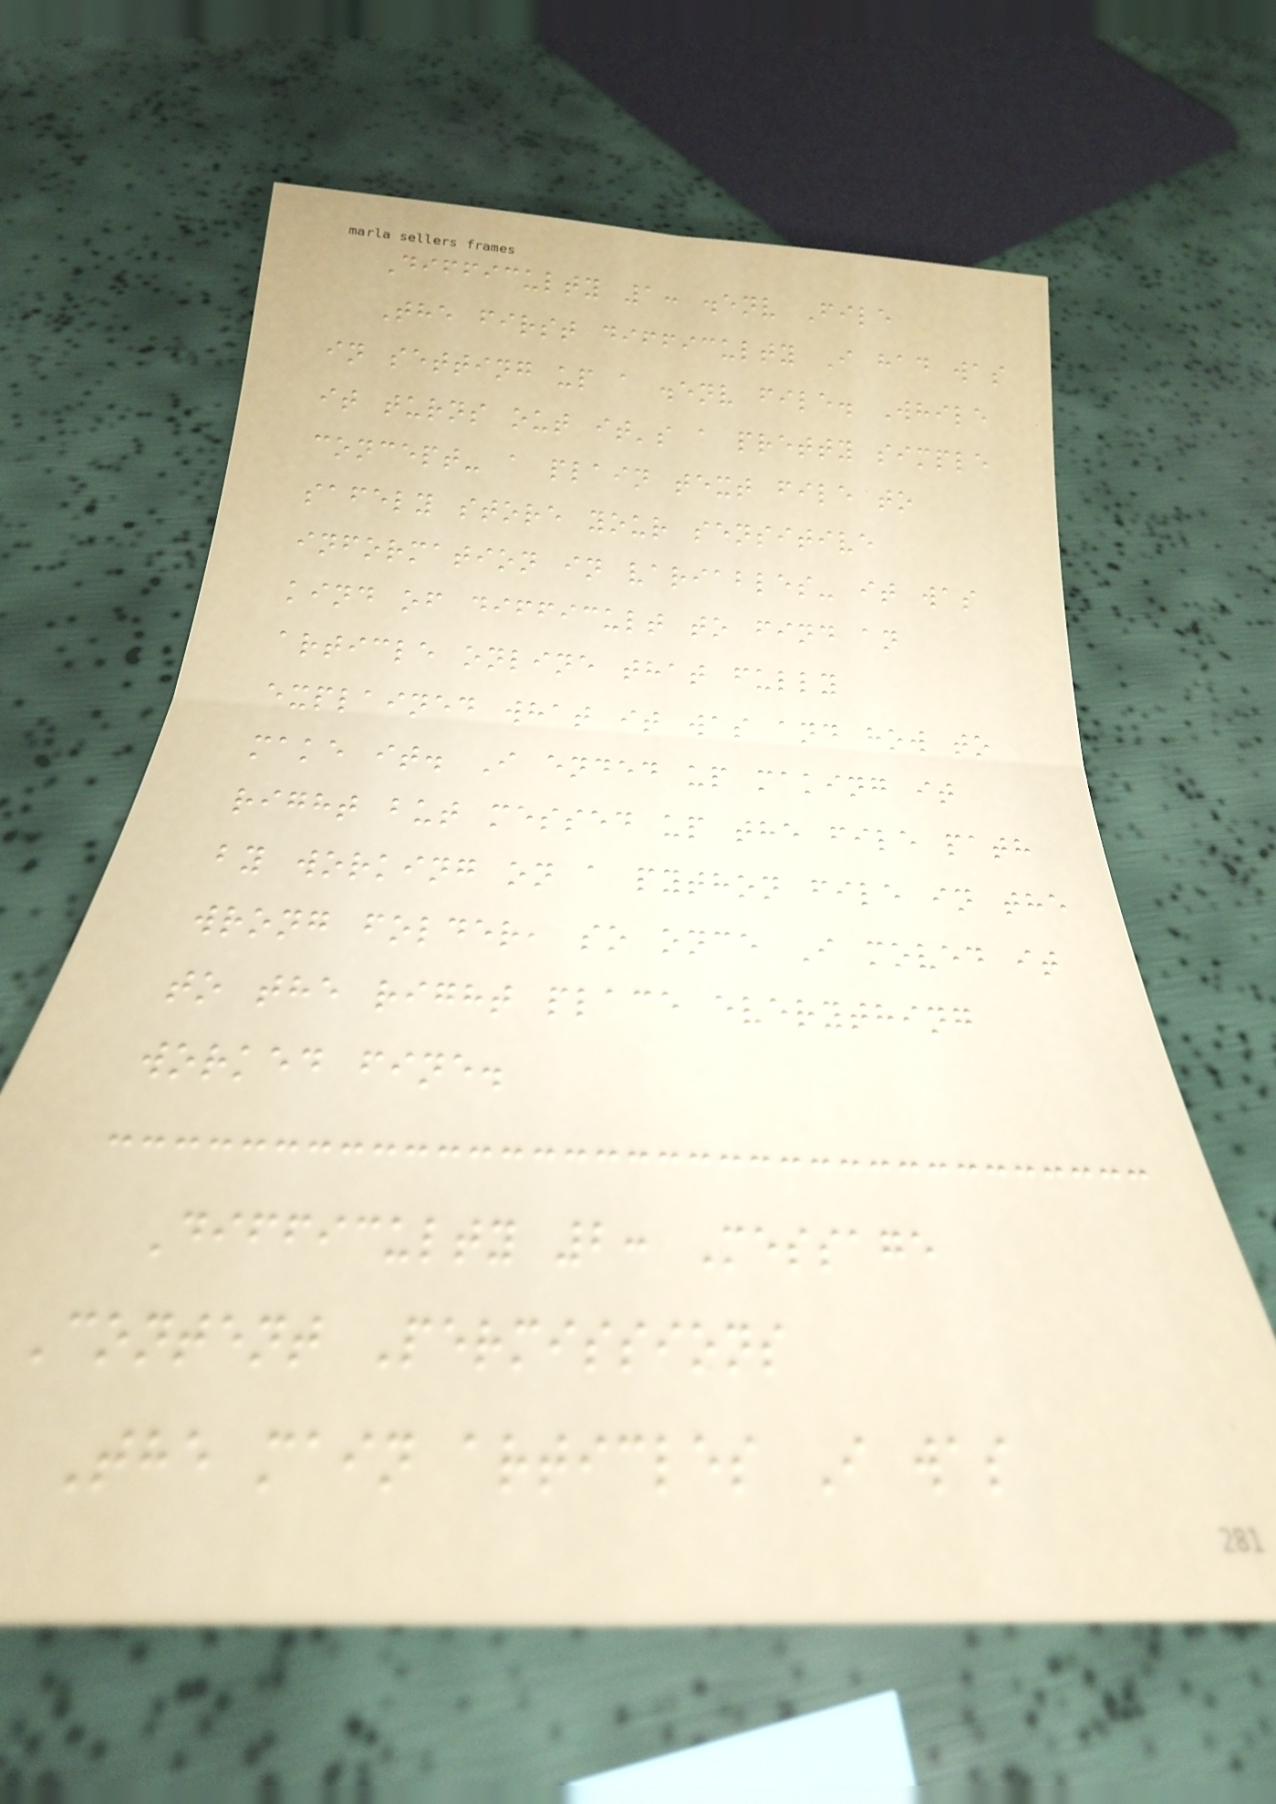Difficulty 1: .env File
The first difficulty I had was
in setting up a .env file. While
it turns out it's a pretty simple
concept- a plain text file to
safely store your sensitive
information in variables- it was
kind of difficult to find an
article online that fully
explained what it was and how to
make it. I ended up making it
right but messed up the file path
by working on a python file in the
wrong folder, so once I moved it
to the right place everything
worked fine.
Difficulty 2: Message
Content Permissions
The main articles I was
